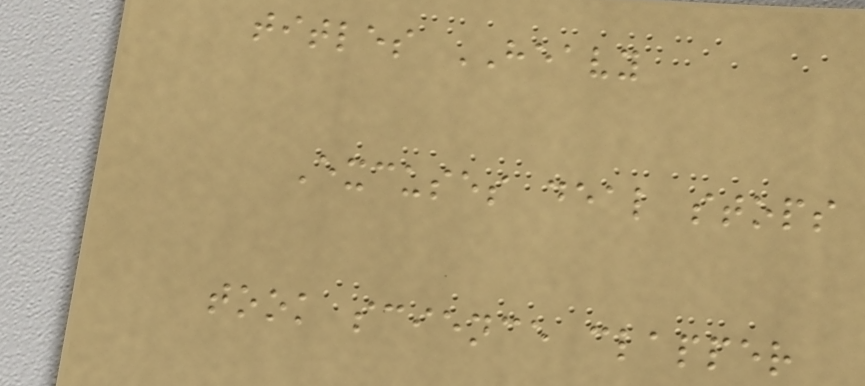titles HEAVY
Excuses deal stops
took science clapper
